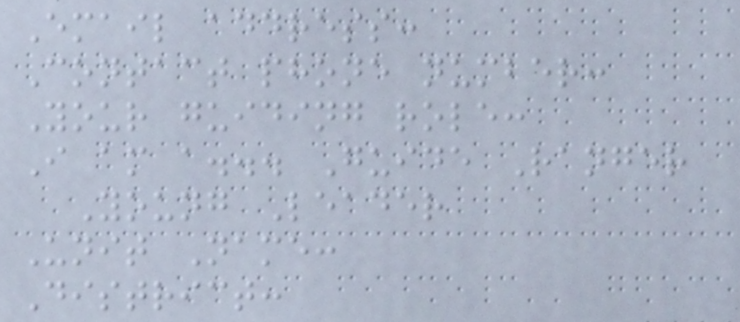Email address:
Contact phone number:
Your guiding role:
I am a... Guide Ranger
Young Leader
Unit Name:
District:
